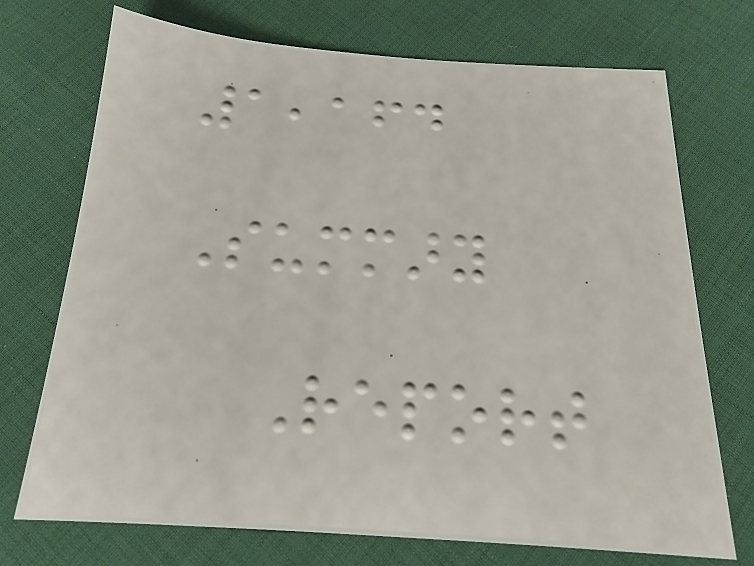1,164
Summary
Report
